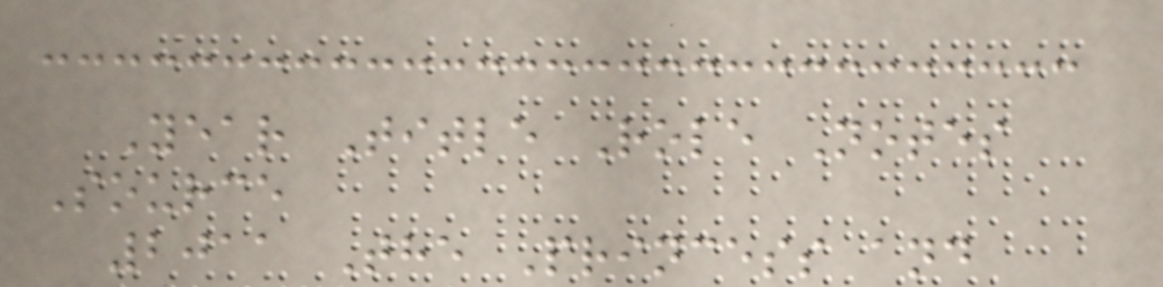Year Title Role Notes
Source
2011 The Princess and
